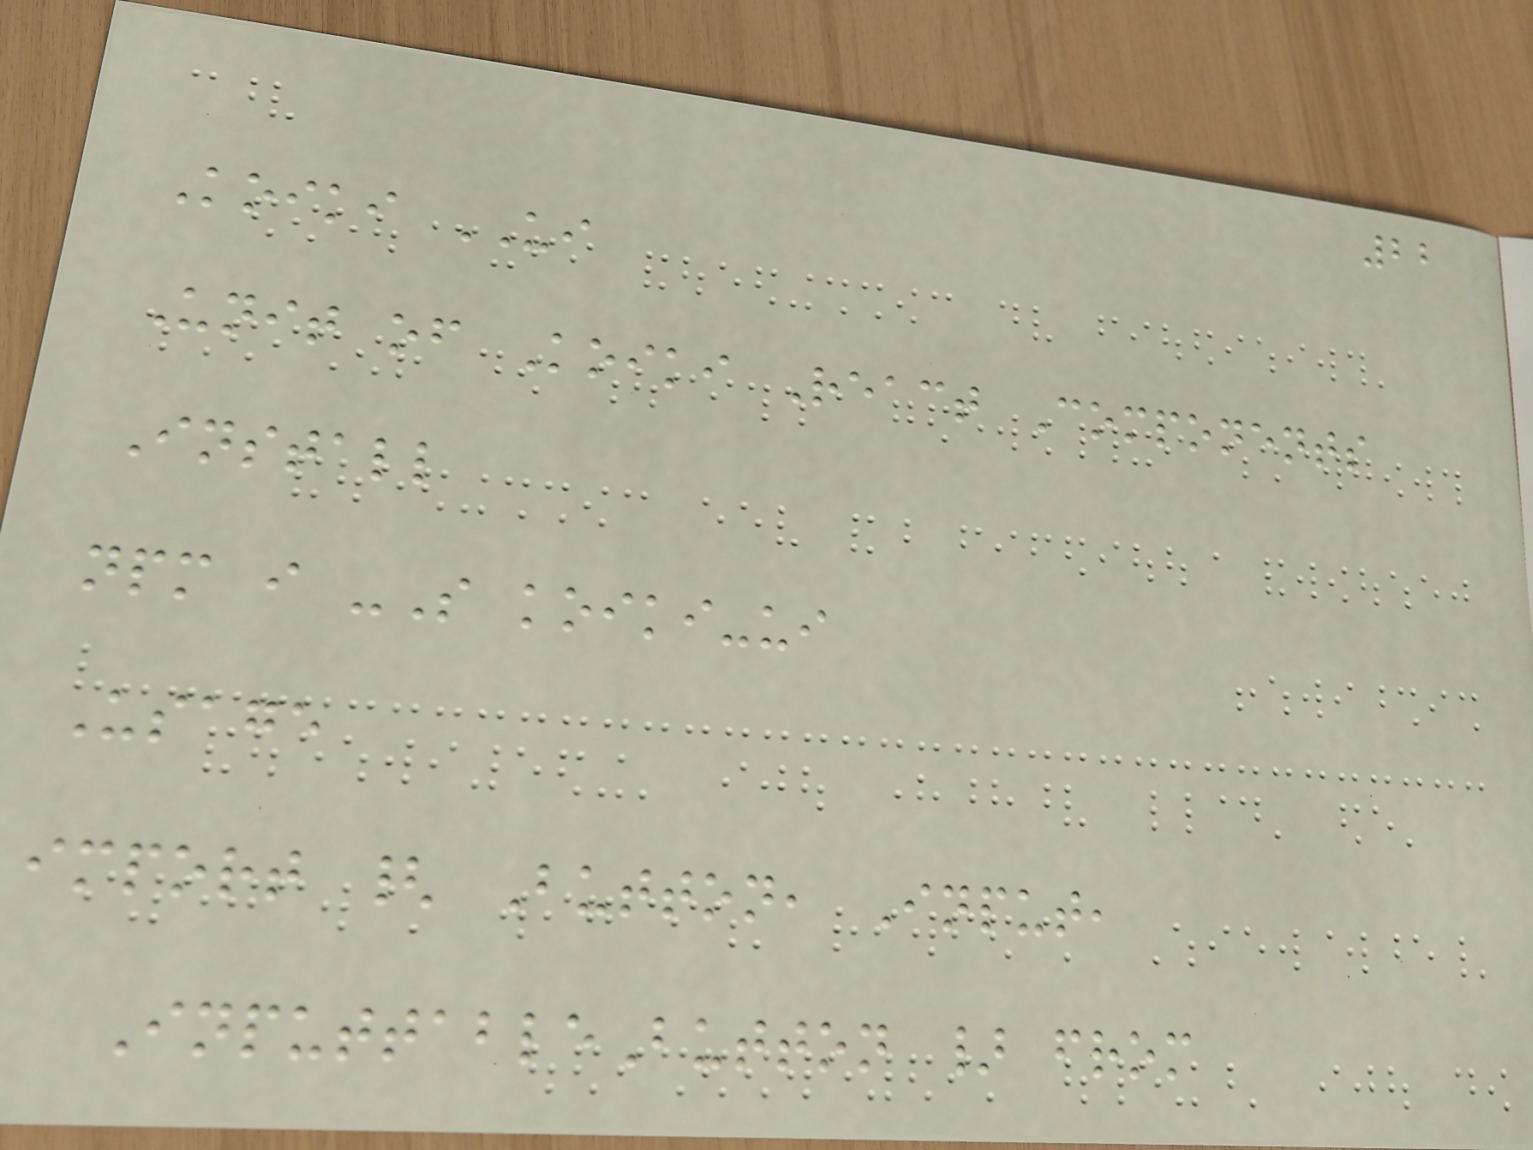22
Koiki UI
Unit of Koiki React Components
Install
npm i -S koiki-ui
Usage
import { Button, Input,
InputtableButton } from
